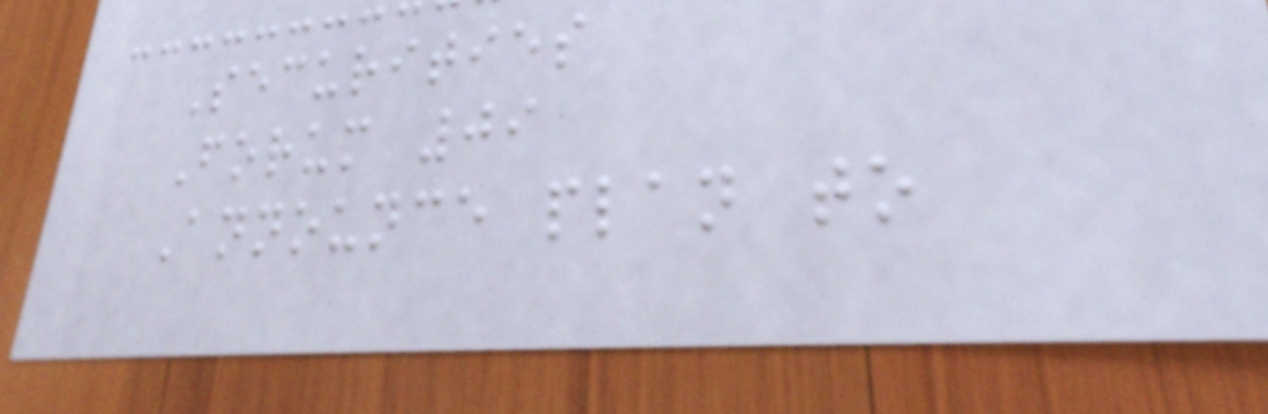Securities
Forum 09
Announce plan to
